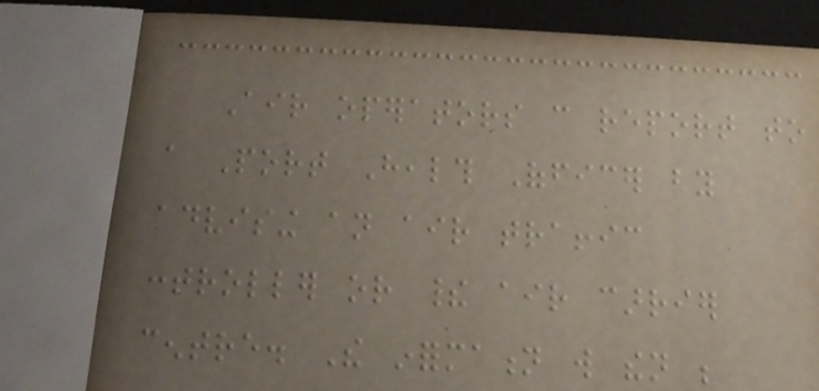Air operators can report to
a Port Health Officer by
advising an air traffic
controller or their air carrier
centre. The information will then be
